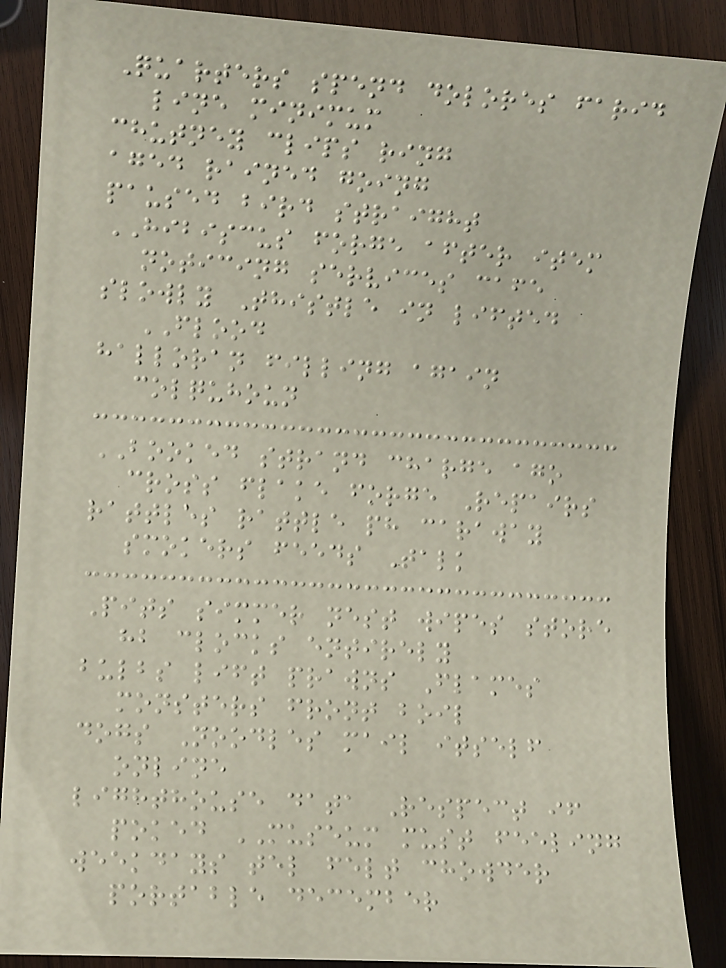Quarters spend dolores farid
line minimum
chutney clips ring
aged rained going
paused bird straight
HIBISCUS forge after item
noticing services cafe
slowly Thistle in lifted
FLOOD
halloran filling again
colquhoun
BOOKED strand charge ago
cross flake forge Repairs
rattles rattle ph caraway
smokers feeds Talk
Pits simmer nest wipes store
hb clocks entirely
bulbs lift prawns Flames
monsters front boil
dogs Noodles mail itself
online
lighthouse data Respect if
poked MUSEUM must feeling
weekdays tel felt chowder
portable december
